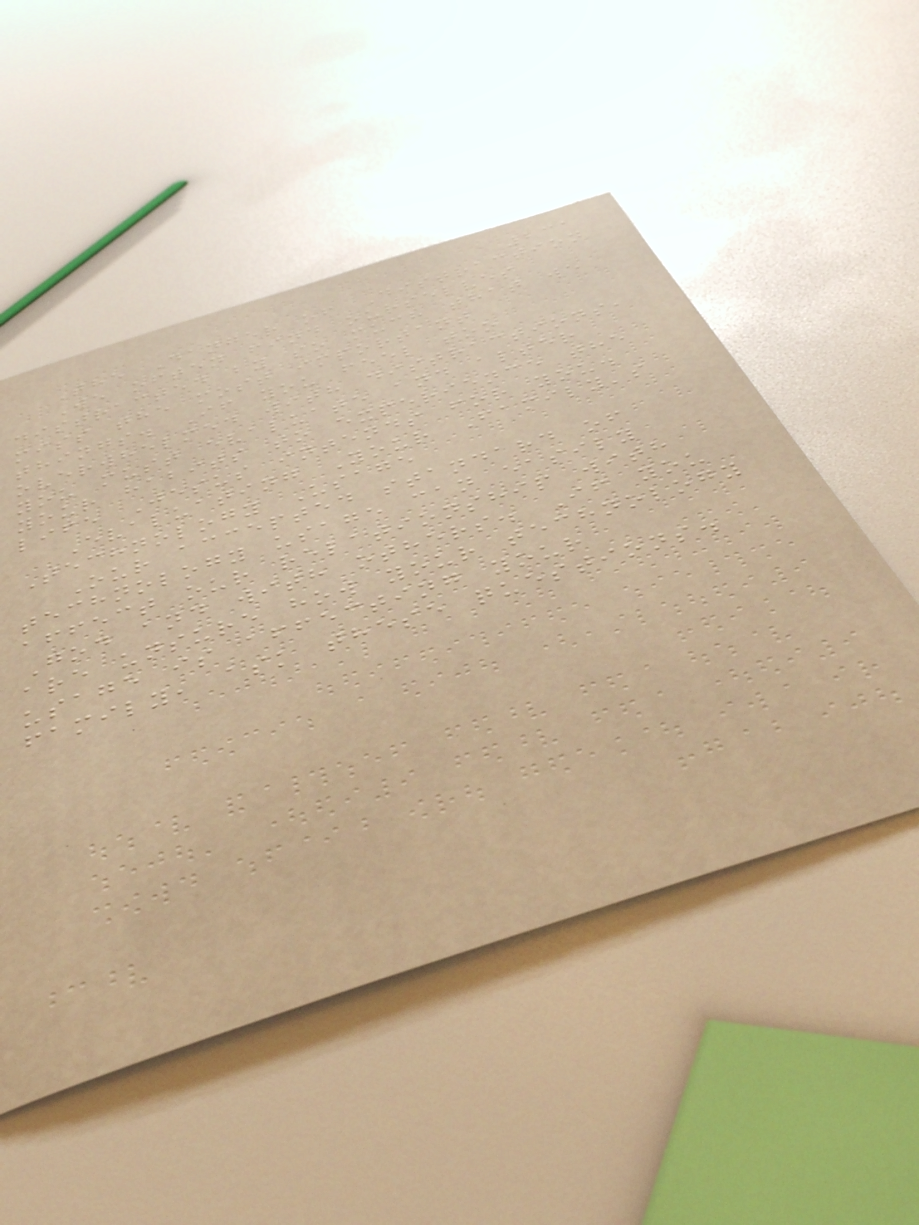231
The Danger of Distraction
We often find ourselves
distracted by so much that we
miss the most important
things. If you feel too
overwhelmed with distractions,
you must evaluate and alter
your habits to experience the
life Jesus intends for you.
Evaluating Your Family's
Technology Usage
Our accepted standard of
technology usage can easily
affect our relationship with
God and with others. If you
are unsure how your technology
usage is affecting your
family, ask these questions.
